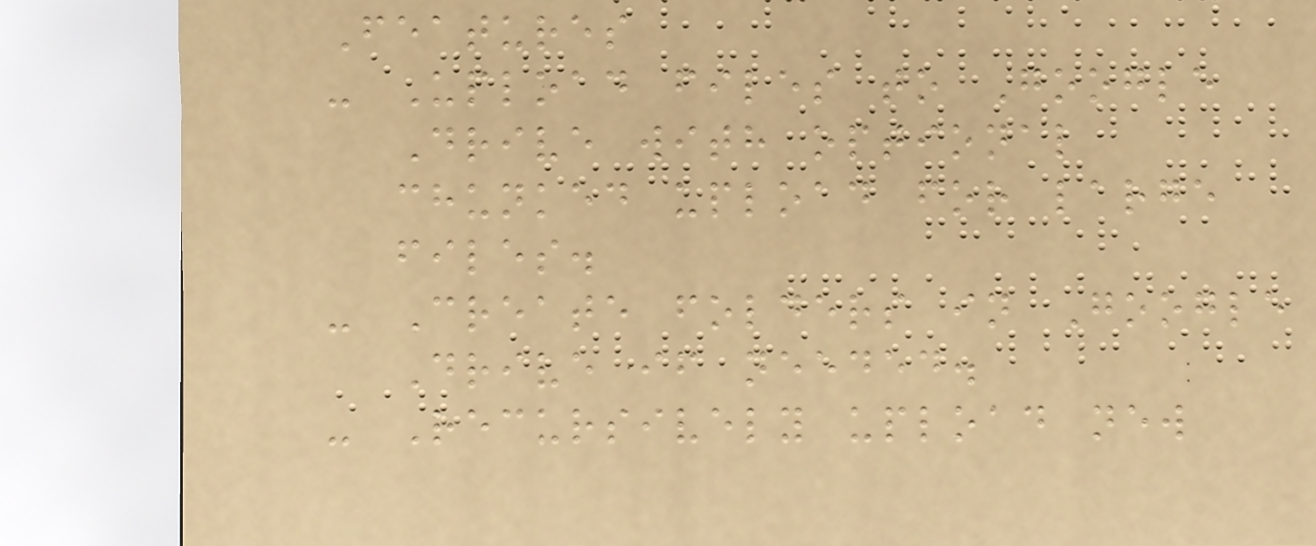Features
- Upload files to Google
Drive with optional
chunked upload for large
files.
- Create folders in Google
Drive if needed.
- Recursively upload new
